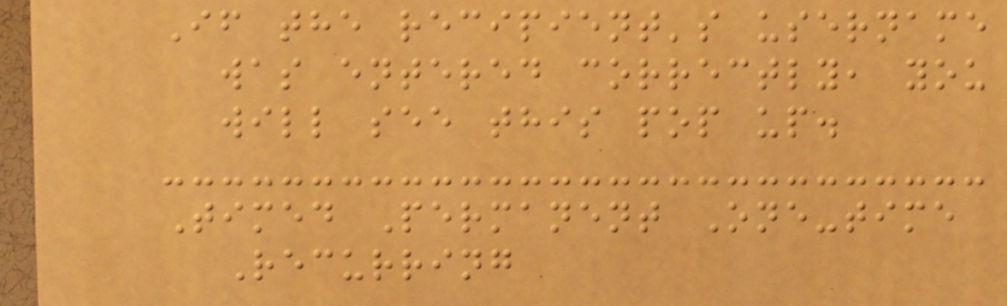If the recipient's username
was entered correctly, you
will see this pop up.
Timed Permanent One-time
Recurring
